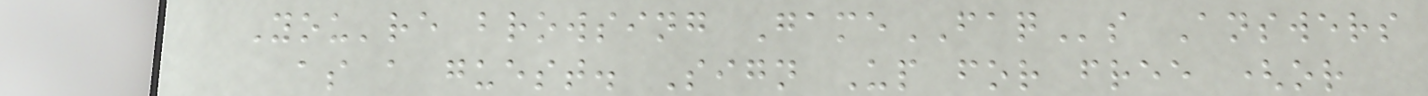You're browsing GameFAQs Answers
as a guest. Sign Up for free (or
